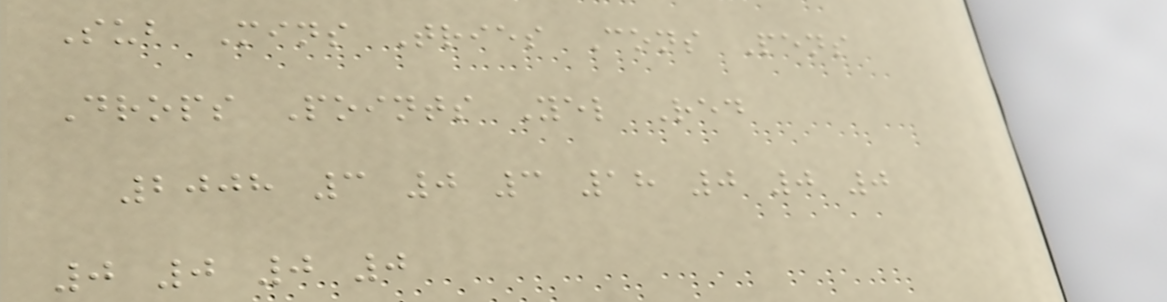Sub Mins Tries Cons Pens
Drops Points Yel Red
2008 3 0 3 18 0 0 0
0 0 0 0
